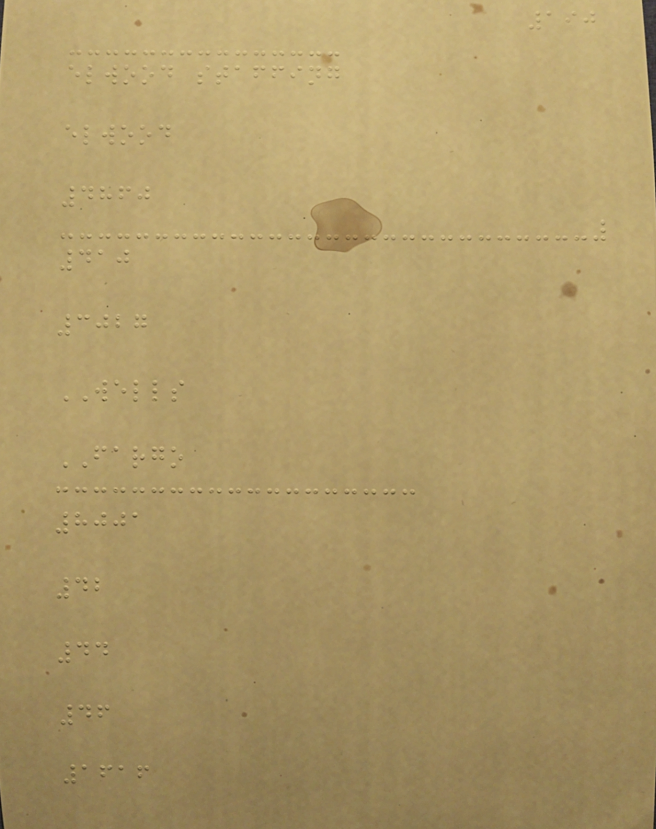190
elwood staffing
elwood
4860
410
3027
WELLS
FARGO
8001
42
44
46
1616
